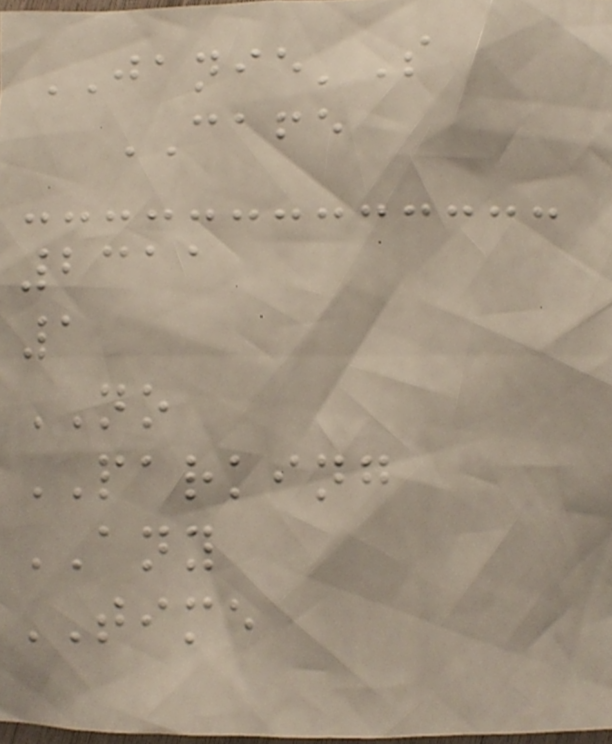JANIE'S
CAFE
2311
1
NO
PARKING
ANY
TIME
